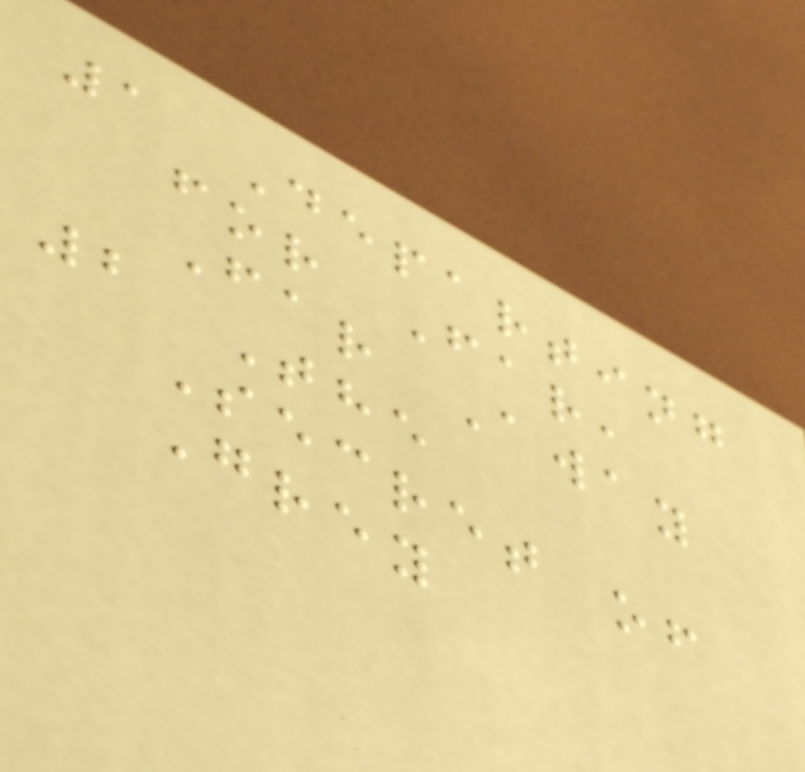1 Departing
for Far,
Far Away
2 The
Secret of
Grey
